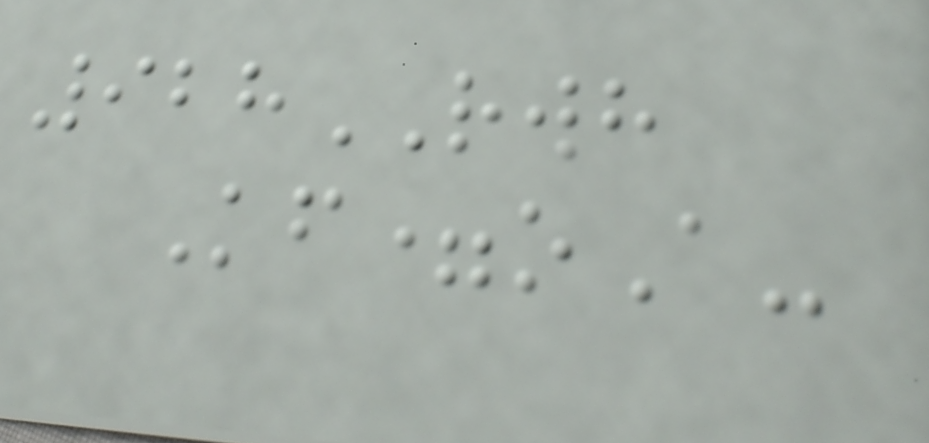928RWH
Kf=oA-
